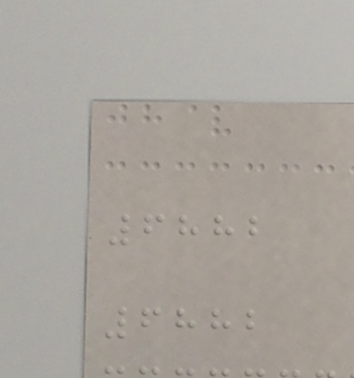6882
6882
